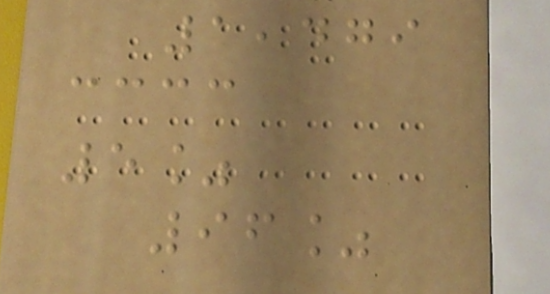1,479
5%
96%
